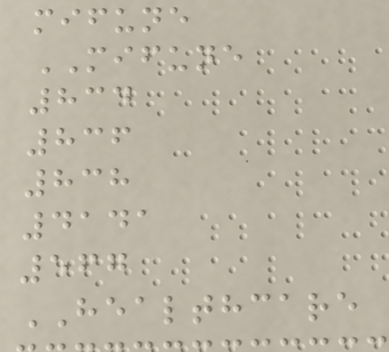mifune
MIFUNE
834
836
838
4141
567
HEALTHCARE
